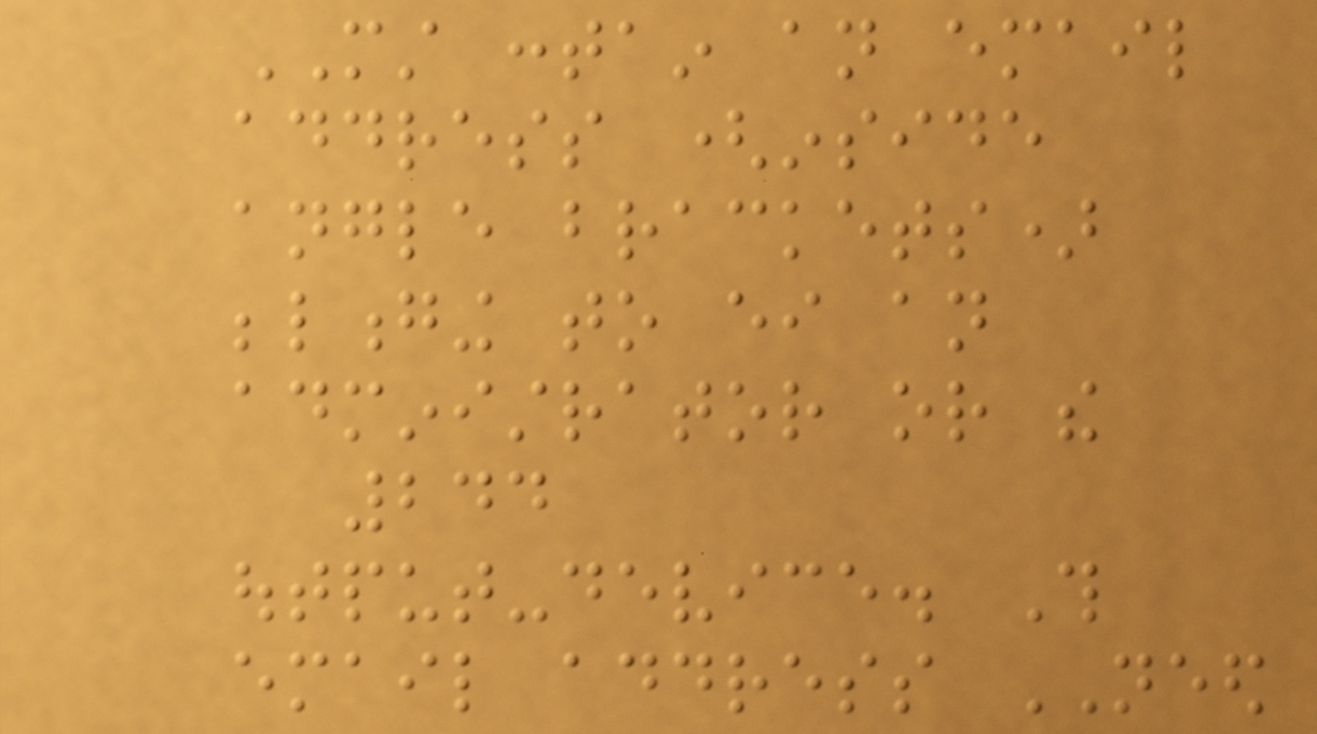MUST contain an email
address (inside
angle brackets)
belonging to either an
administrator or the
244
output-device. This
email address NEED
